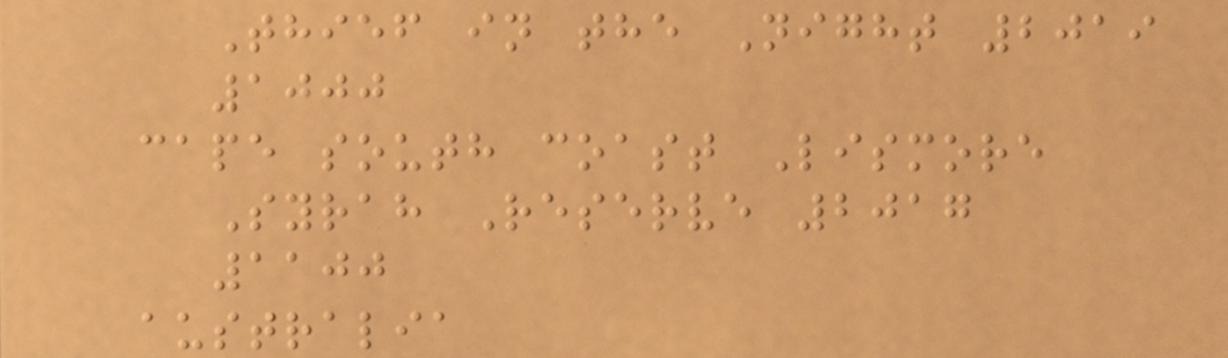Thief in the Night 2019
1000
cape south coast Lismore
Syrah Reserve 2017
1100
australia
